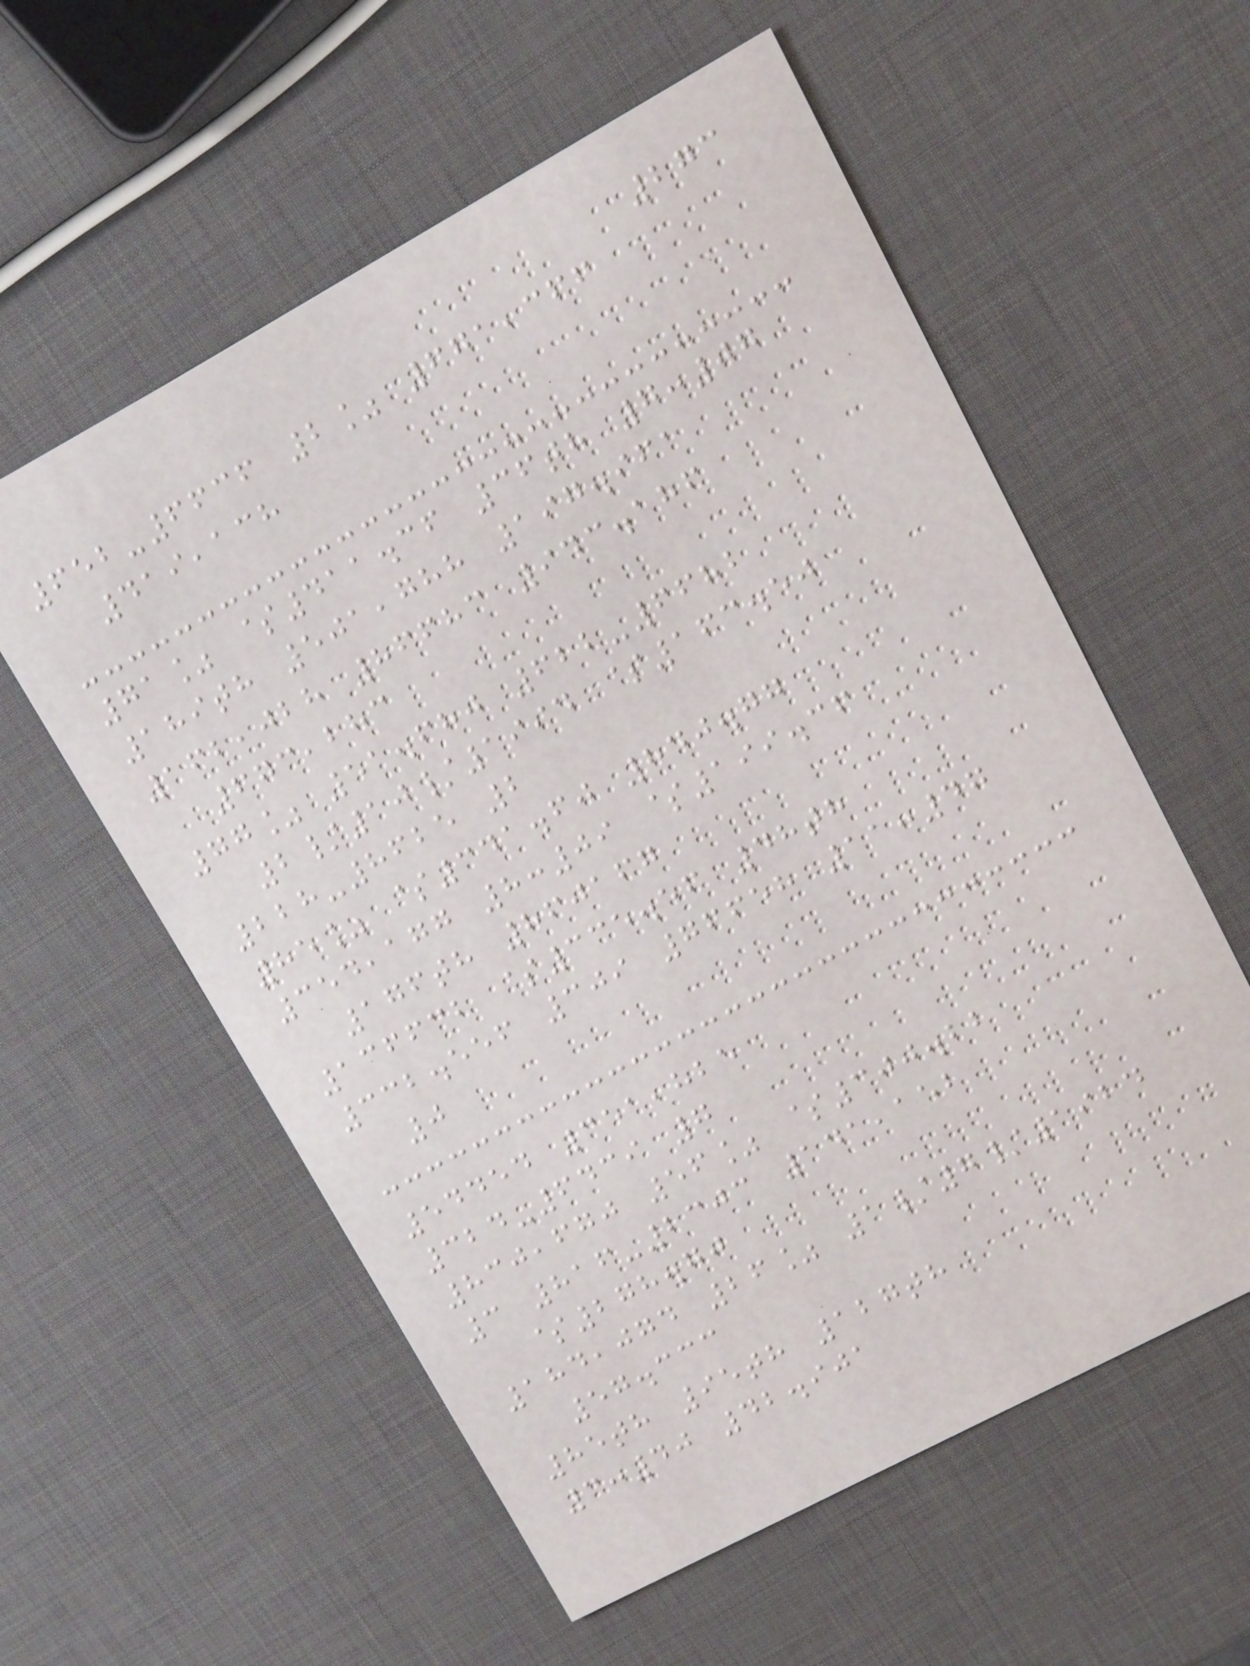273
652-6636 2% 671,366
419,138
71% $411.36 36th 7:07
189th 501,788 197.961
162,028 86683 943.186
673,283
77% 51.680 622-6682
2/10/1994 $163.50
228-8625 2
85% $341.60 840.77
354,177 8:09 $199.36
176th 860167
136632 $335.56 48th
332.556 309 76658 11:47
0
54454 351,825
324-6439 7
830,670 56% $300.22
3 816-2303 141,152
$278.70
184,074 26% 1/7/1924
57.333
85th 95th 127th
3:40 42.901
